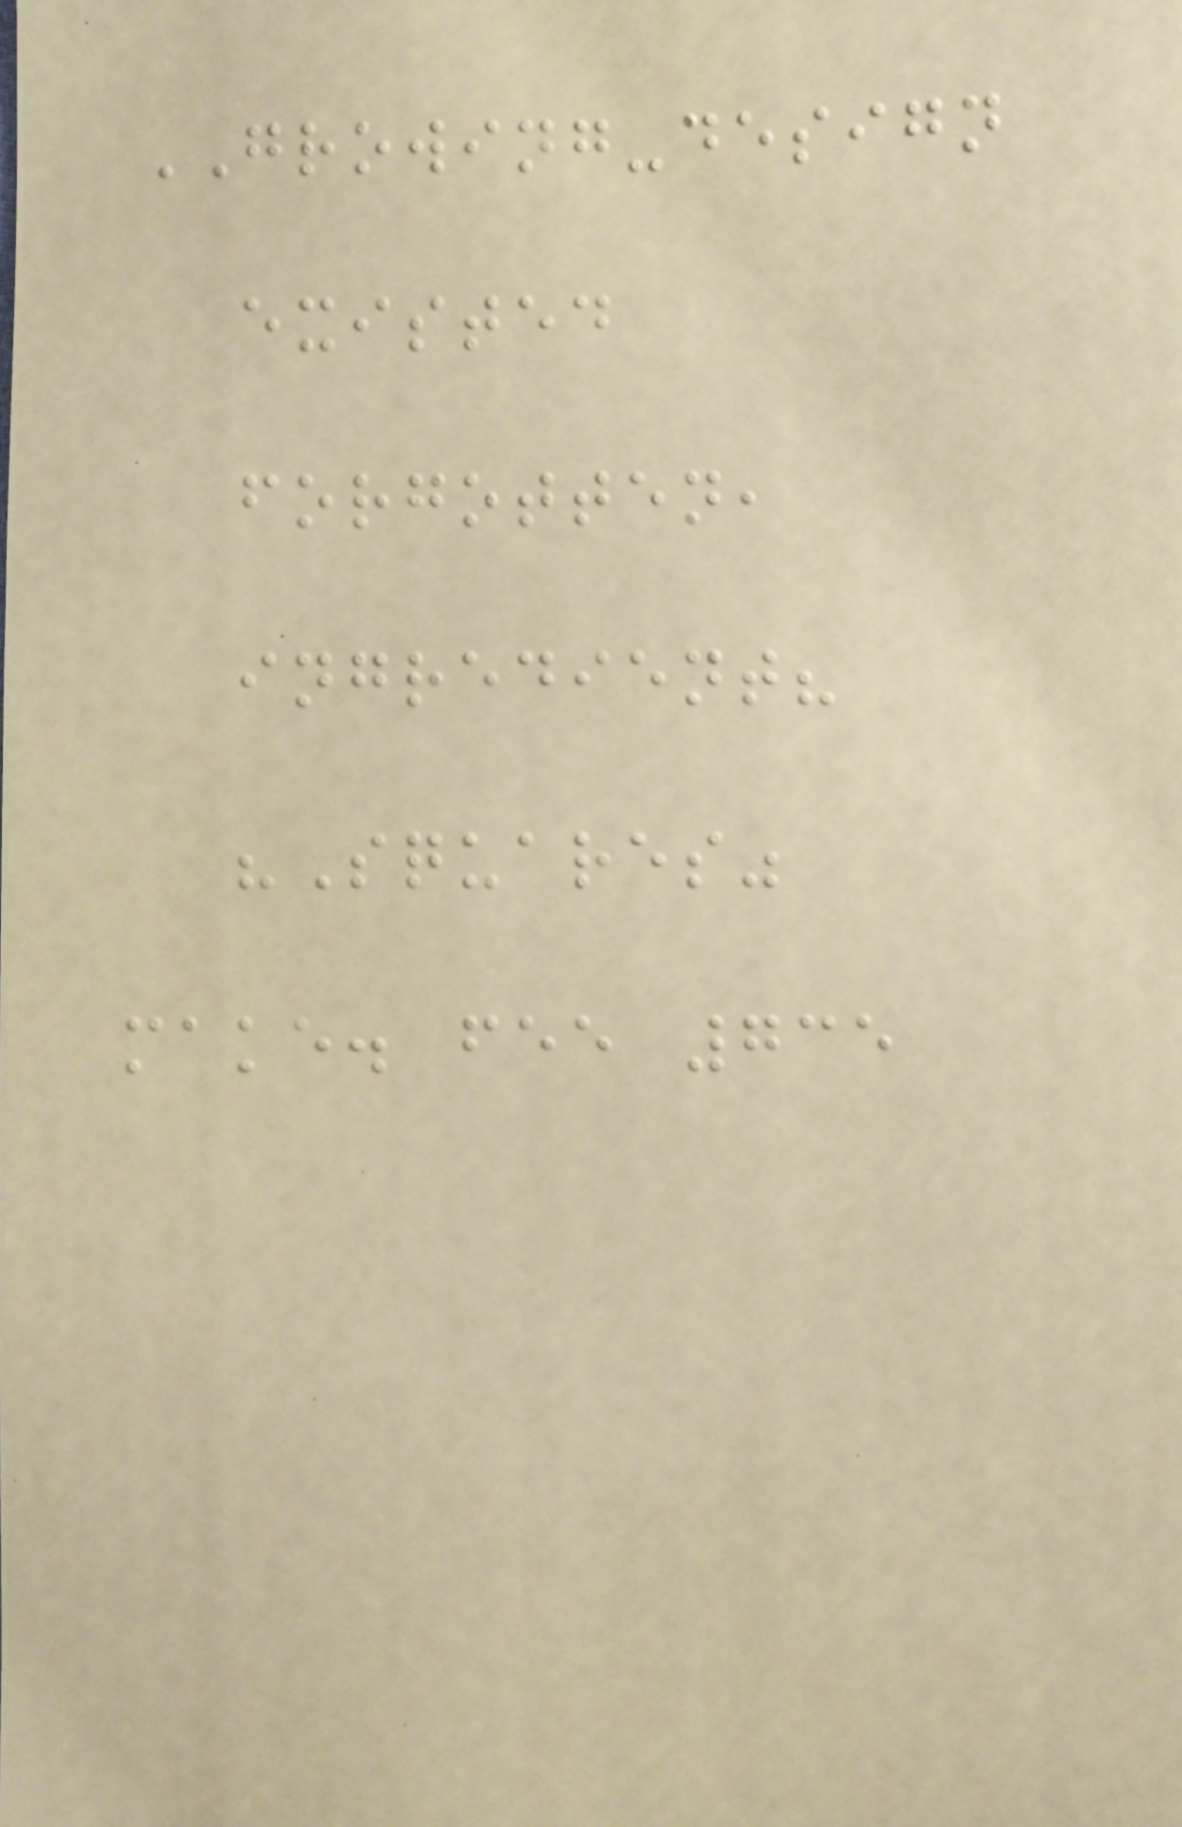GROWING-design
existed
forgotten,
ingredient?
"Squares"
make. fee 735
